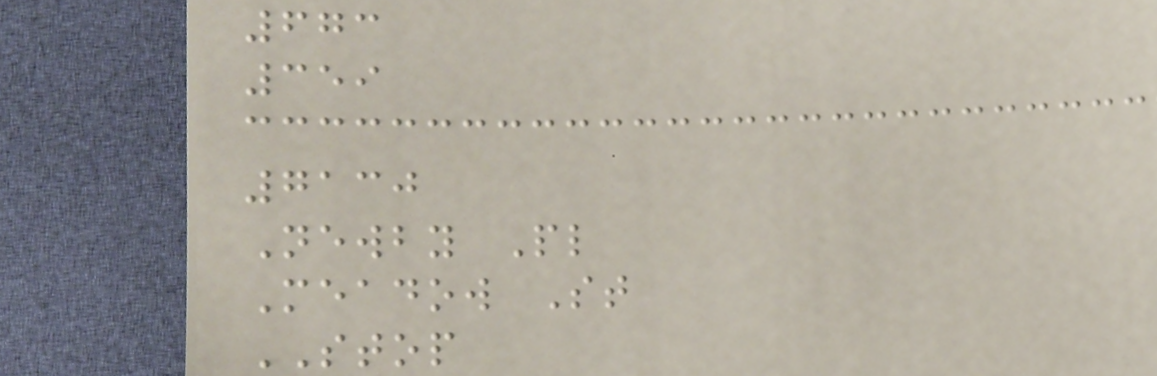673
359
7130
Newby Pl
Meadow St
STOP
